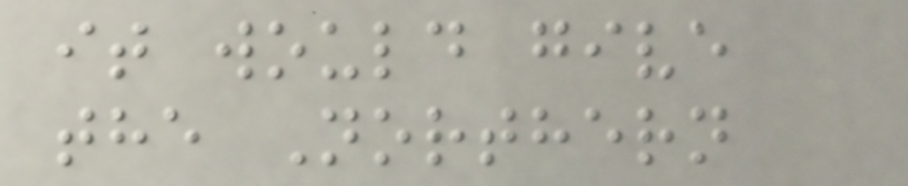it would give
the Northern
